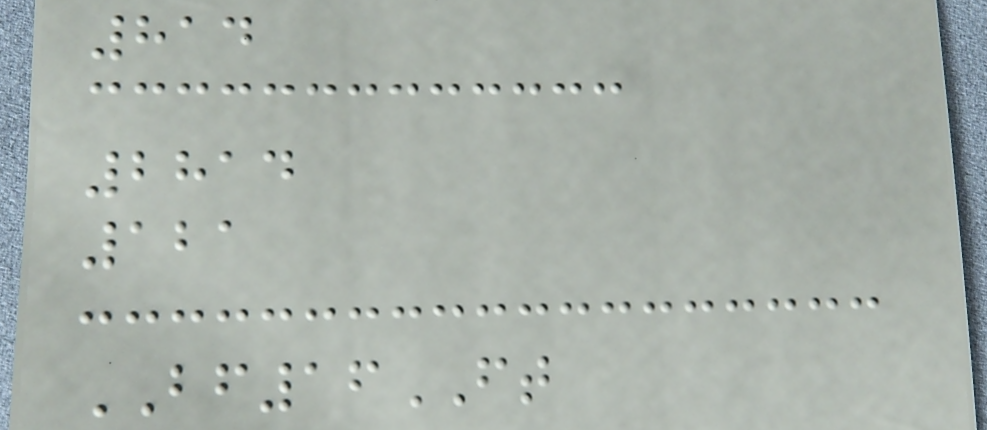814
2814
121
BF16FT
